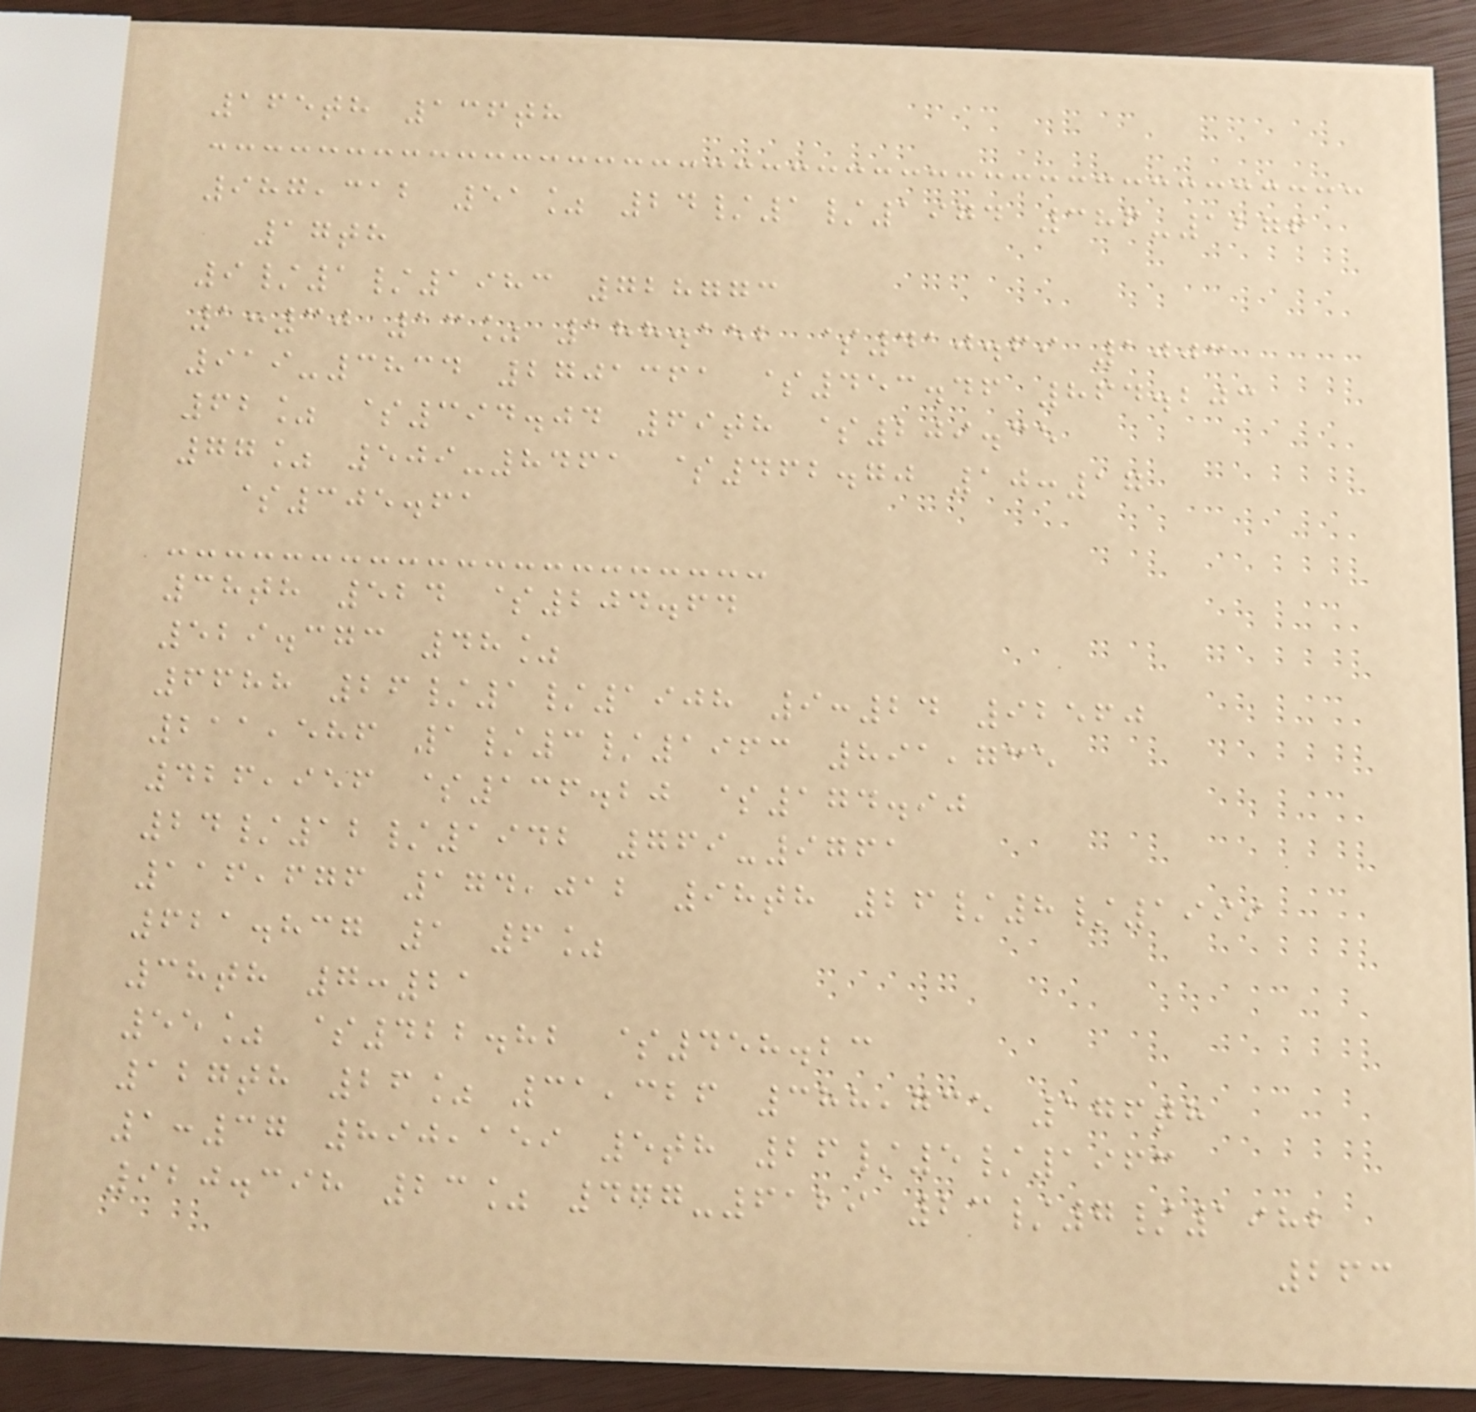165th 136th
987,312 51% 24/1/1974 386-1276
17th
9/1/1983 728773
1:30 13% 188.152 $410.69 1003
919-3834 2701361 $453.46 864.203
62% $394.04 69th $209.35
77% 509-8461 $462.70 10:17
$305.61
38th 524 $204.64
529.373 48%
6688 26/1/1908 9:24 92560
211,586 1/3/1963 891,735
426,956 $136.20 $174.90
24/12/1942 769-9761
116,676 174,012 98th 26/8/1999
621.837 1 6%
38th 7:21
55% $422.82 $458.23
127th 26% 31,326 388,735 176th
1:37 890,159 5th 26/5/1963
920.398 23% 477-6129 23/7/1982
263
